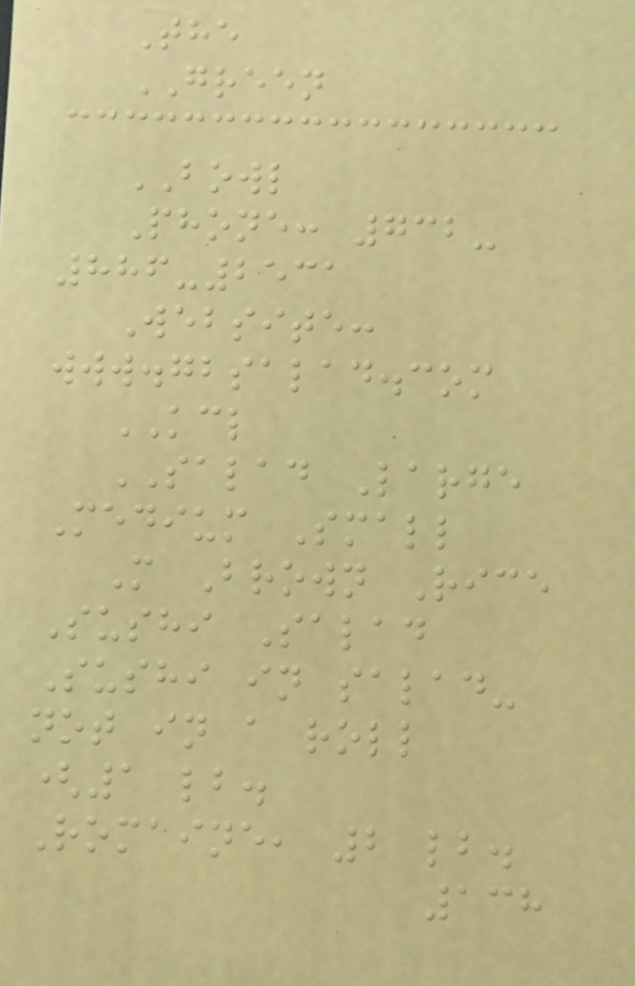The
GREEN
BOWL
Phone: 732-
886-2531
Website:
www.gbsalad.com
KCL
SALAD Large
Medium Small
M Brown Rice
Sushi Salad
Sushi in salad-
not in a roll
(1 lb.
Romaine, 2 lb.
138
